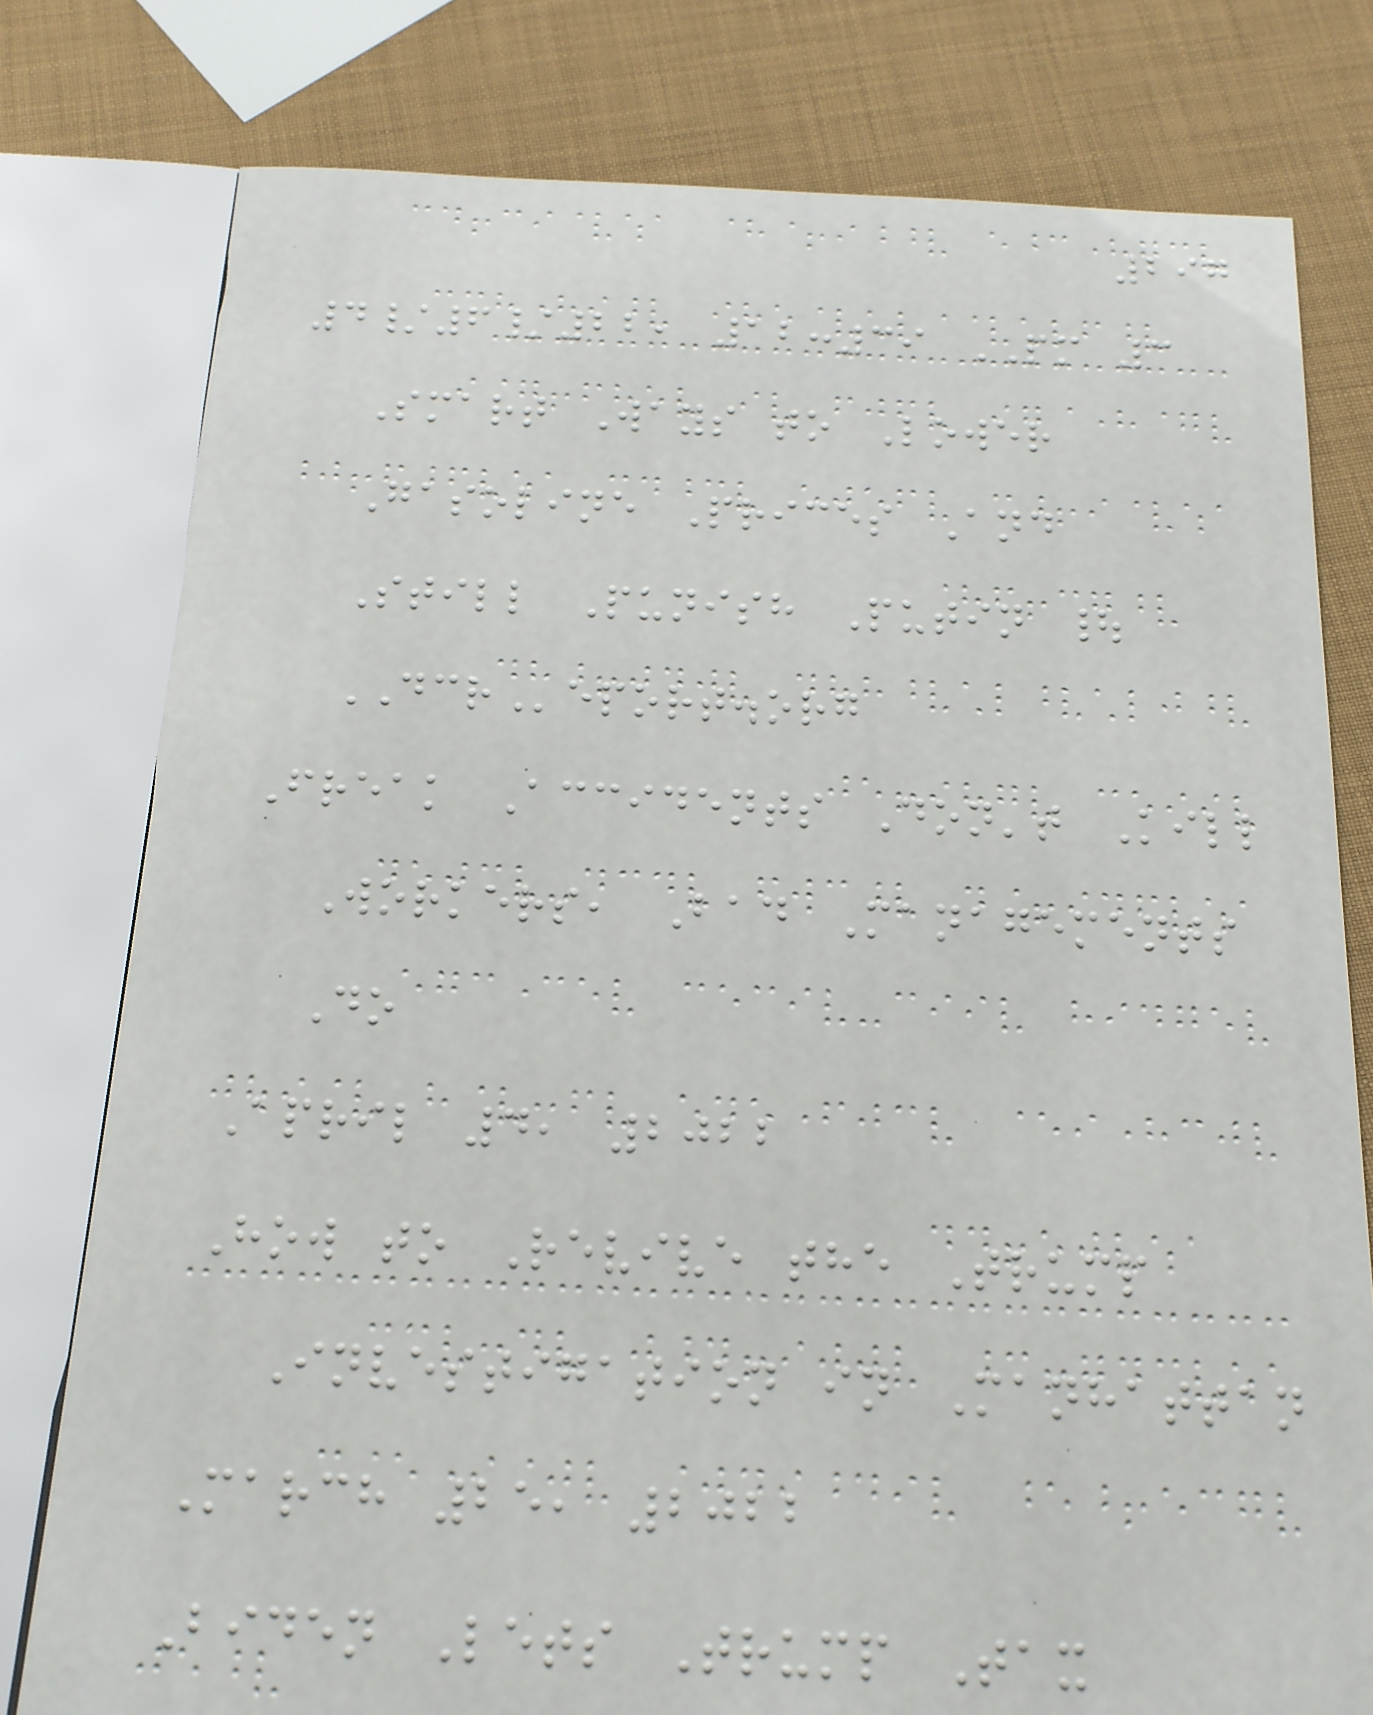297
4/6/22, 12:39 PM 3
Smart Ways to Lower
Gasoline Prices And
Still Punish Putin |
DCReport.org
Freak Accidents Don't Kill
Workers, Bad Managements
Do
April 4, 2022
How to Revive the Trump
Investigation in Manhattan
March 25, 2022
Biden Lets Trump Tax
